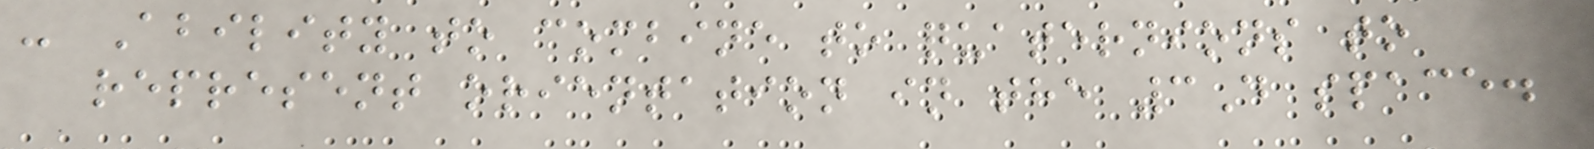- Ability to combine to quaternions to
represent orientation in the 3D space.
